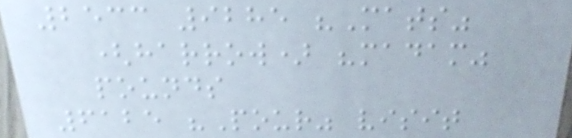2533 9285 "Mats"
(harrow) "madam"
pounds
6125 "Pour" visit
